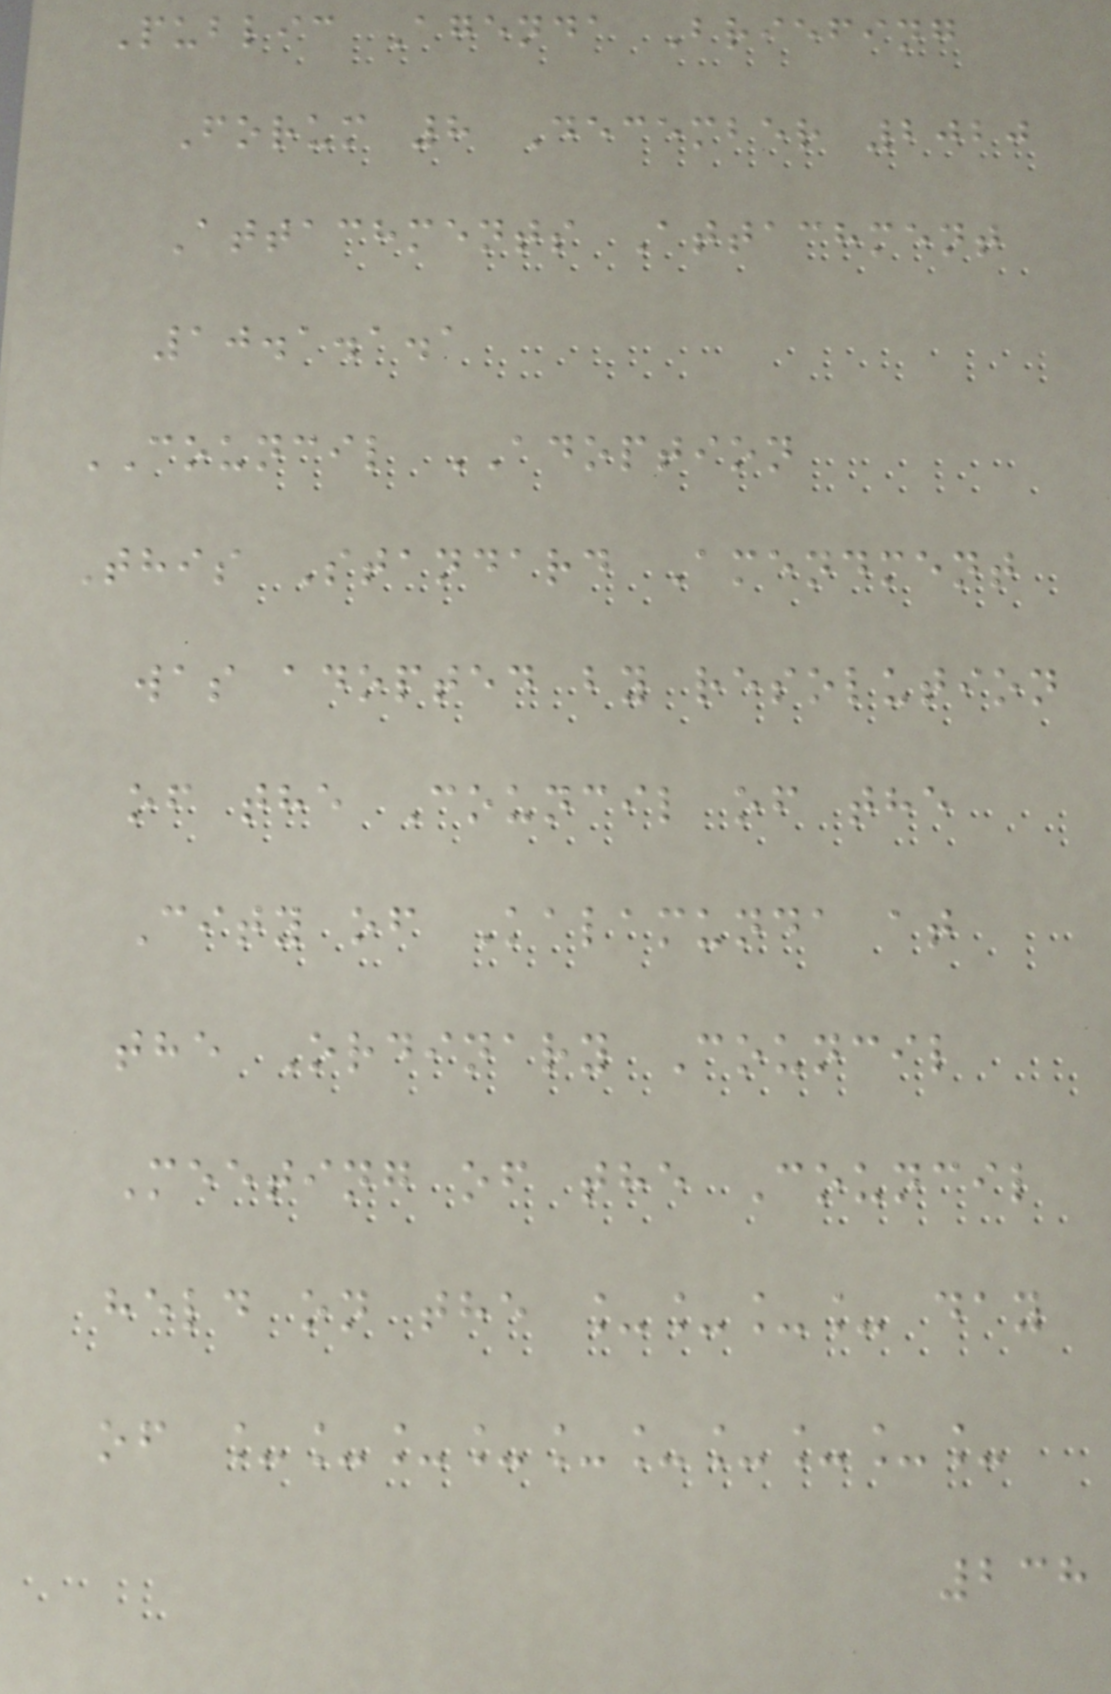Public Agenda Briefing
Forum 8 December 2020
Attachments Attachment
10.1.1.1
COUNCIL ADOPTION
This Standard Amendment
was adopted by resolution
of the Council of the
City of Kalamunda at
the Ordinary Council
Meeting of the Council
held on the ____ day
of __________
238
